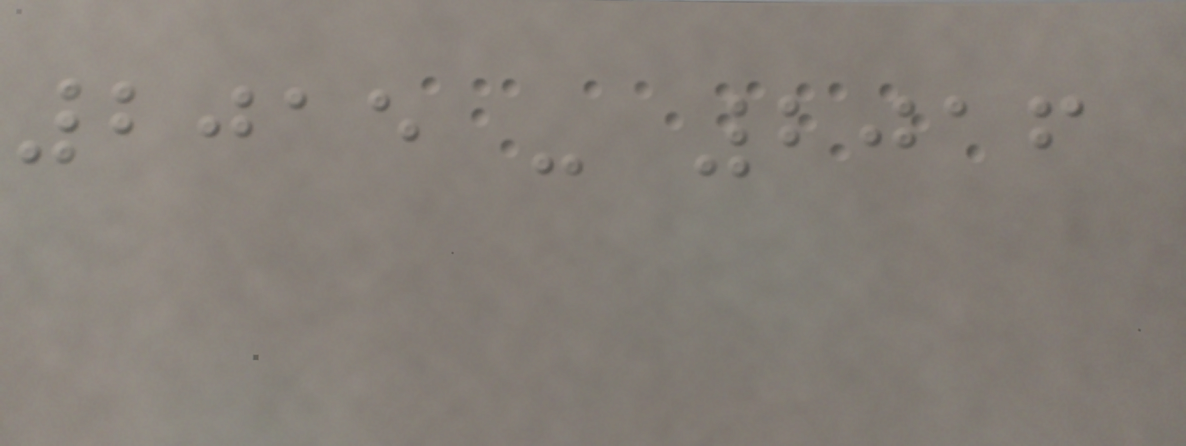2015 - 2016
